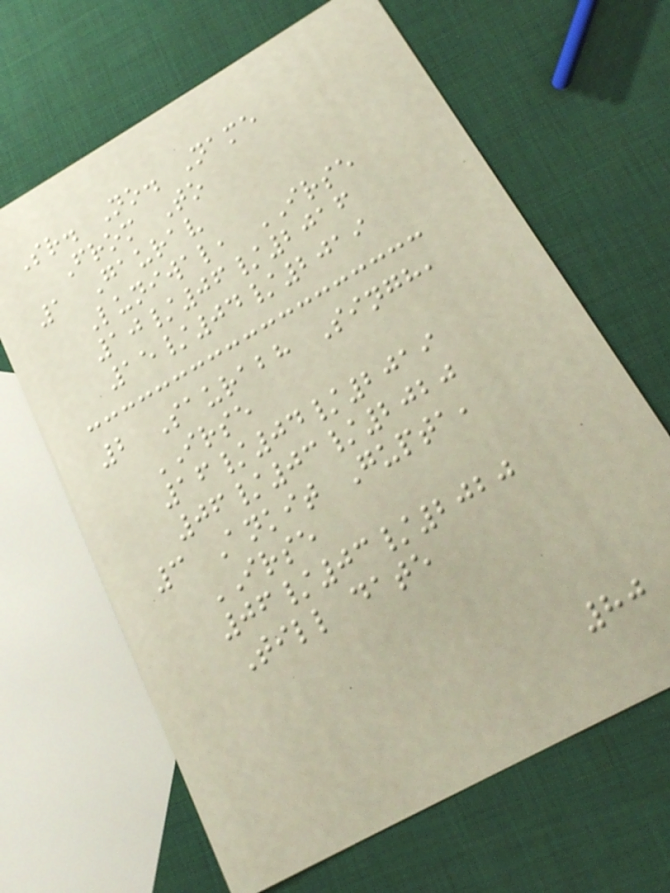Sr. No. Name
From To
1 Gaurav
Luniwal, IRSE
10/06/2016
15/04/2019
2 Saurabh Singh,
IRSE
16/04/2019
06/03/2020
3 Ankit Gupta,
IRSE
06/03/2020
Till date
80
